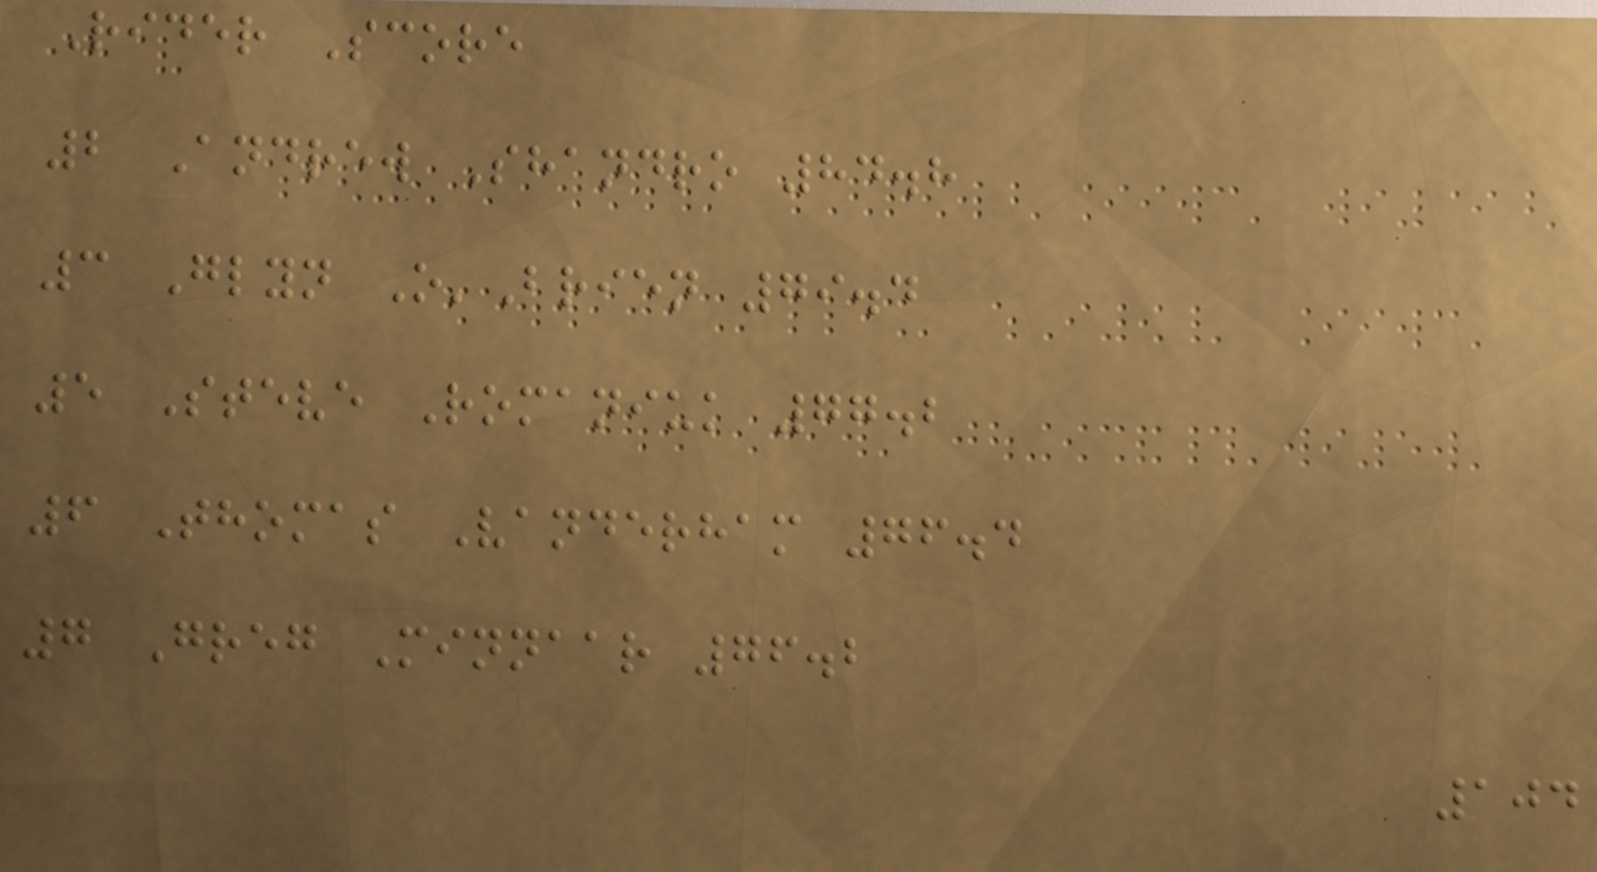Rider Score
2 Andrew Shandro 84.8
3 Glyn O'Brien 79.4
5 Steve Romaniuk 77.2
6 Thomas Vanderham 76.4
7 Greg Minnaar 76.2
104
